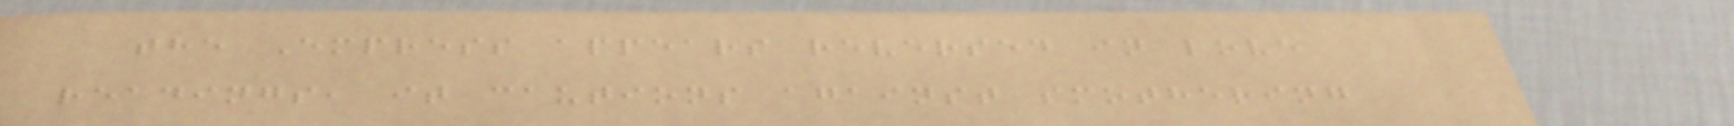the Empress appears reversed in love
readings, it cautions against smothering
